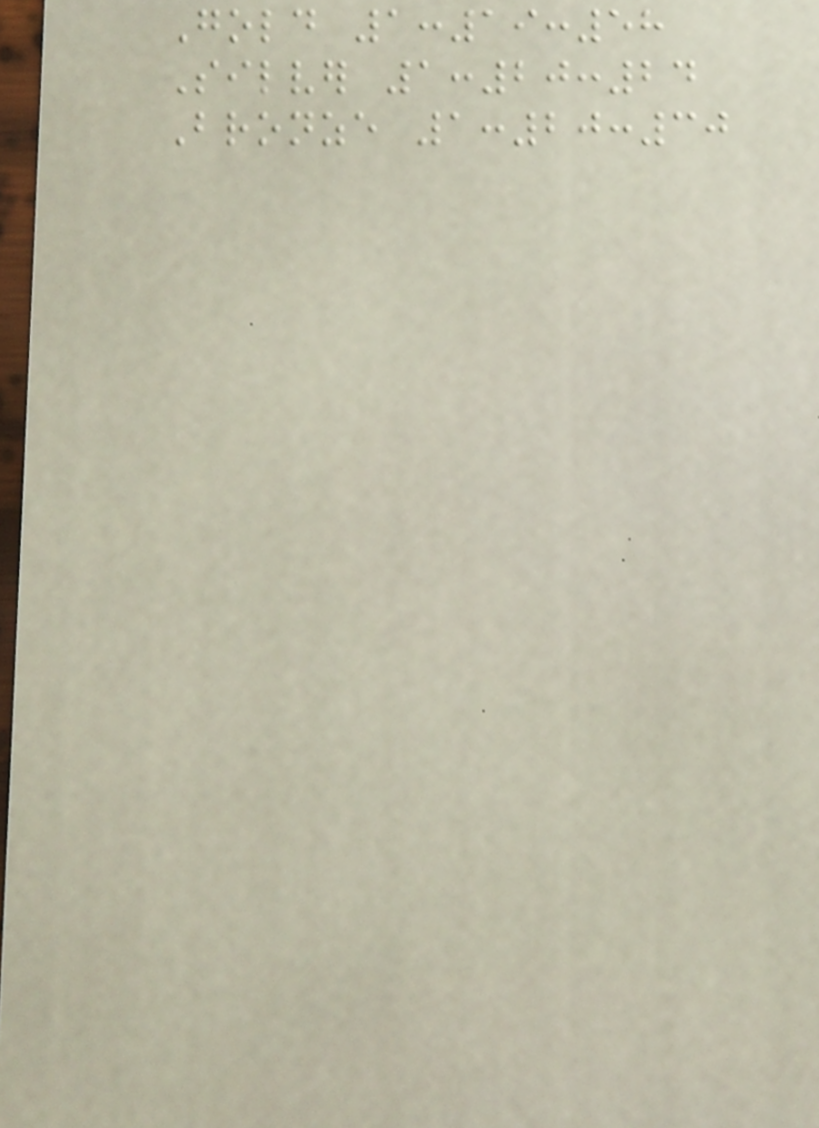Gold 1:19:58
Silver 1:20:24
Bronze 1:20:30
